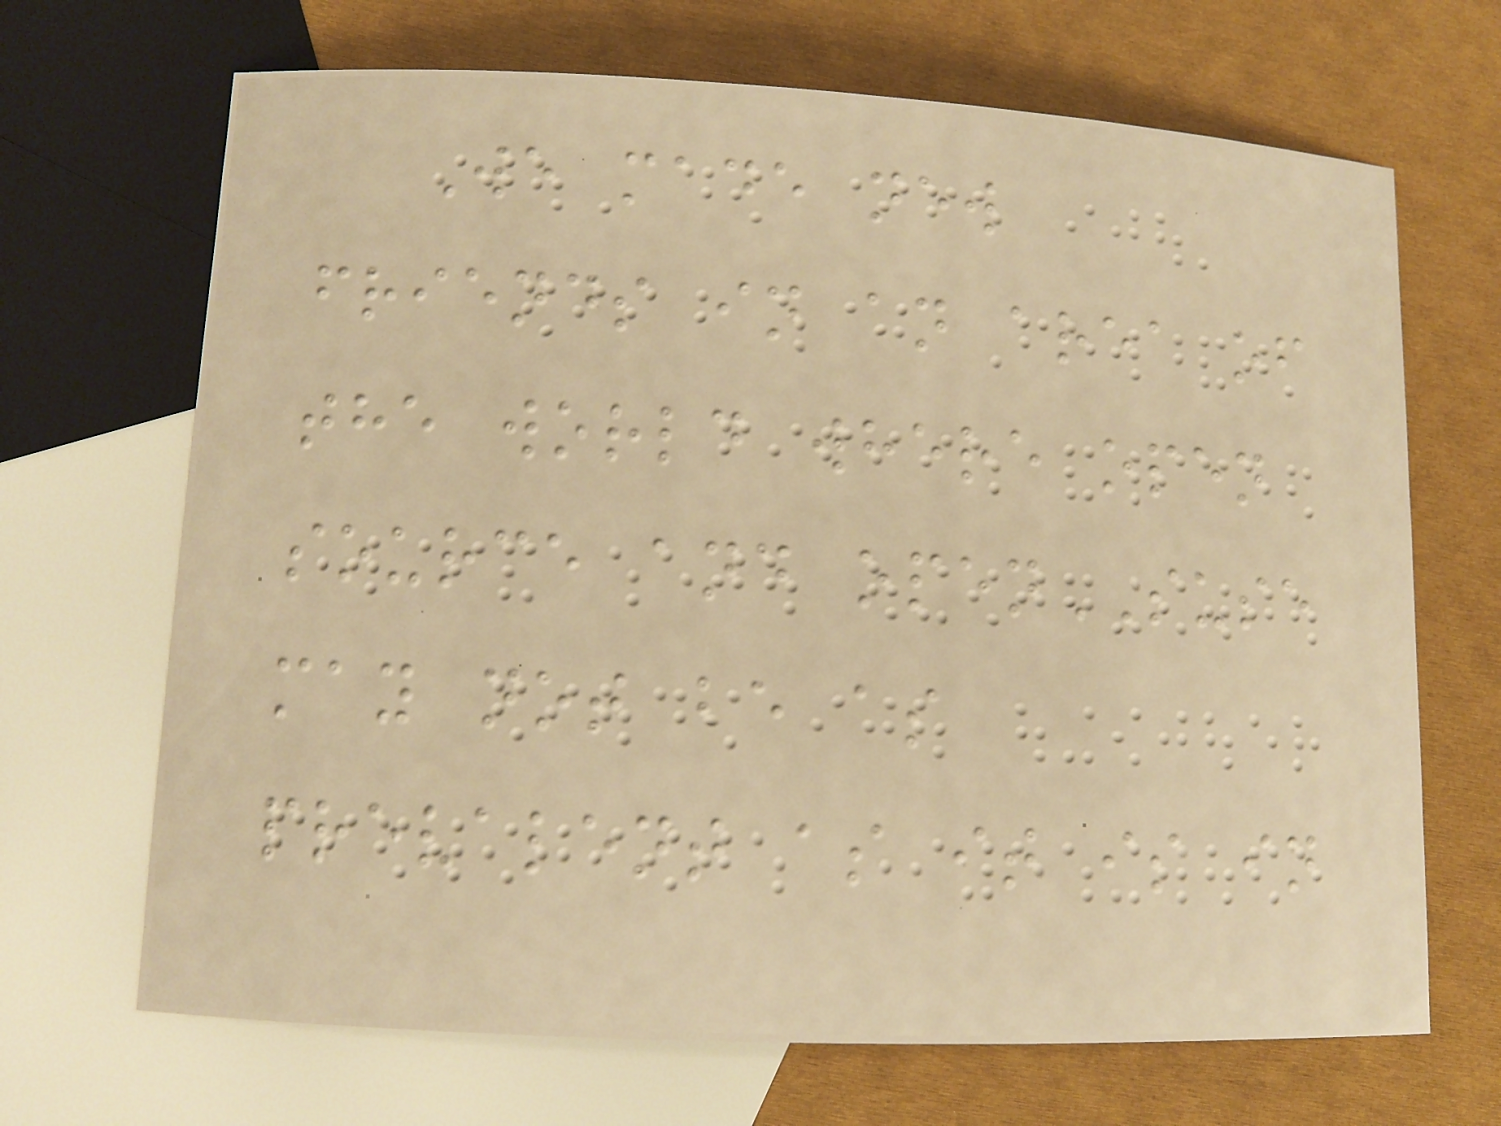We made new
friends in an area of
the world where open
source and openSUSE
may not be as
prevalent as it is in
